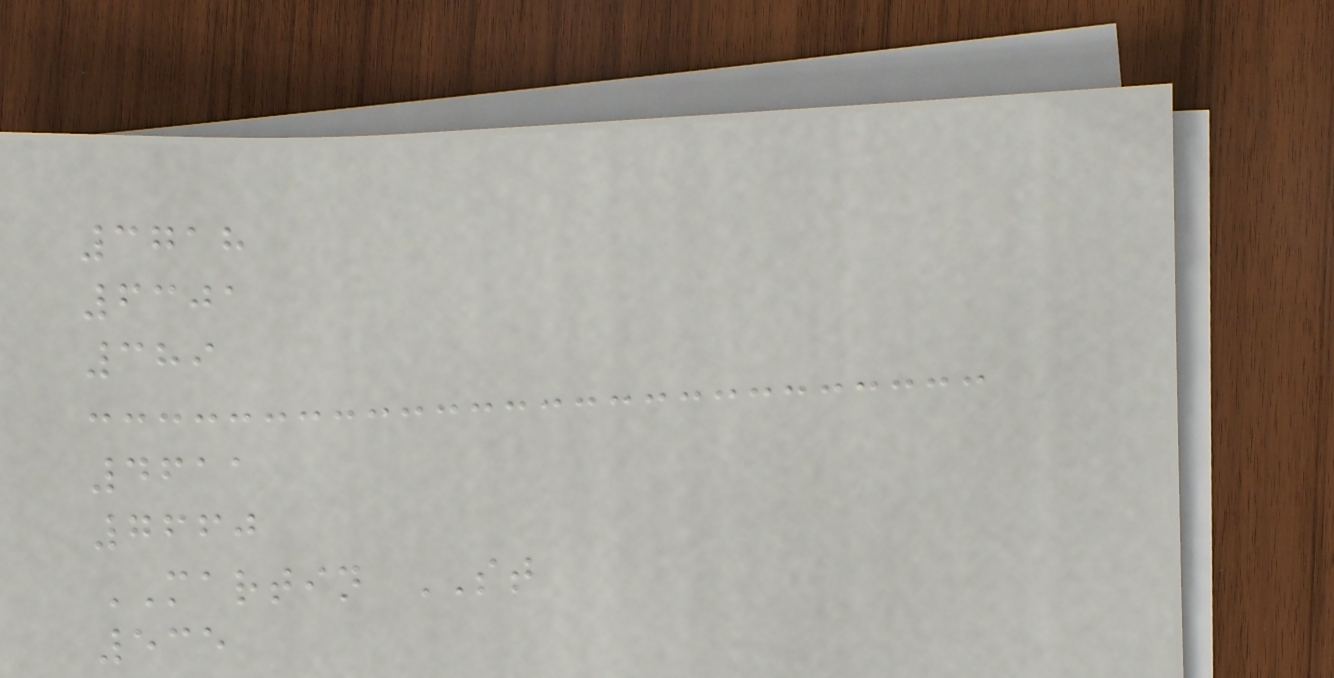3718
6301
389
4611
7660
MARTIN ST
535
